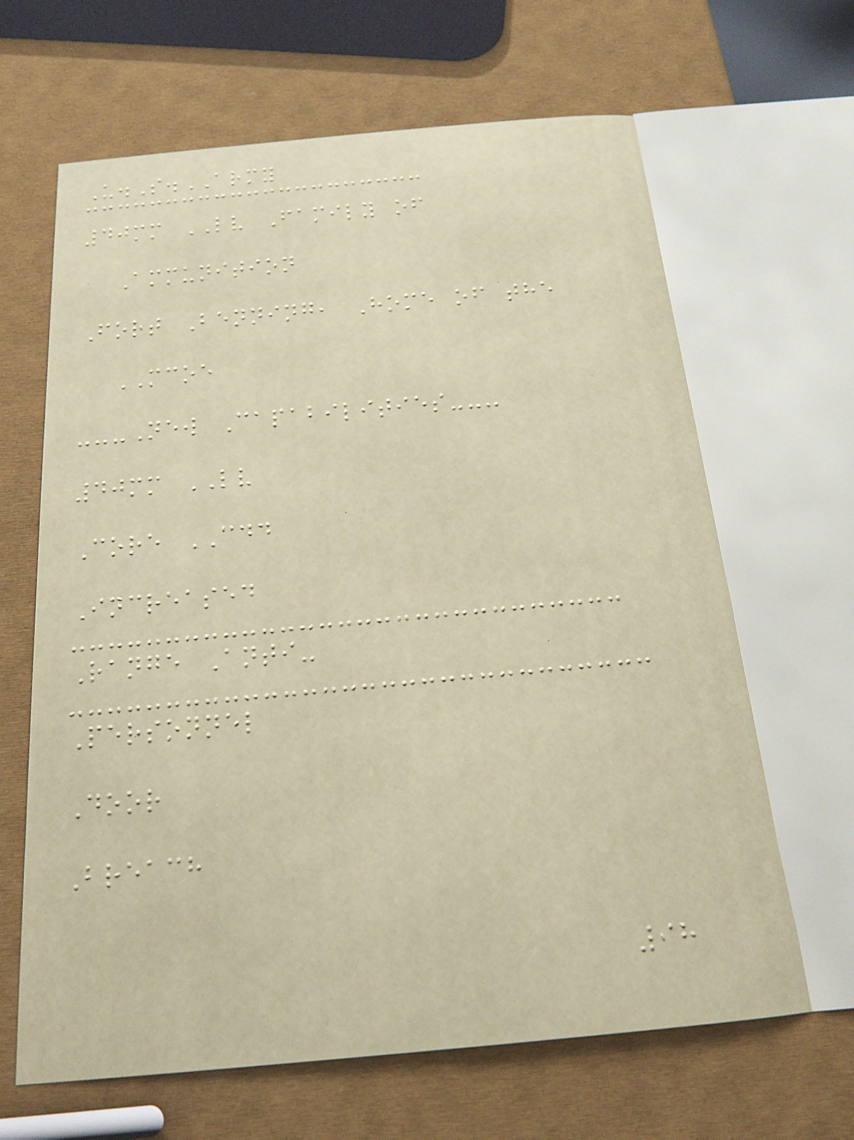U.S.ARMY
40mm LV Family of
Ammunition
Fort Benning, Home of the
MCOE
---New Capabilities---
40mm LV
Core CDD
Increased
Range Anti-
Personnel
Door
Breach
98
